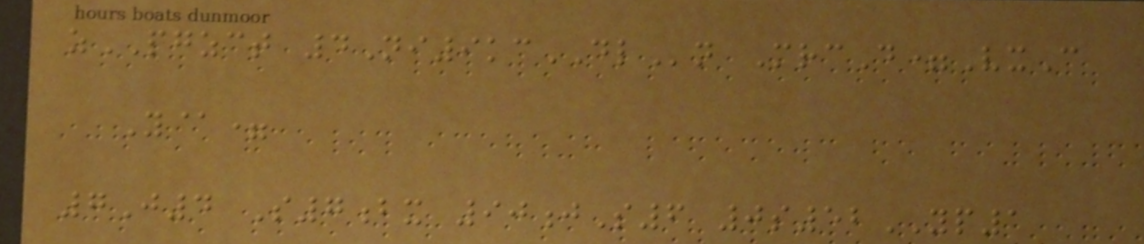zPGZCT 4Ni9kcDLn MrcD=VxC
Y@=
7J4 S7bx 90jS6 0s52YP1
